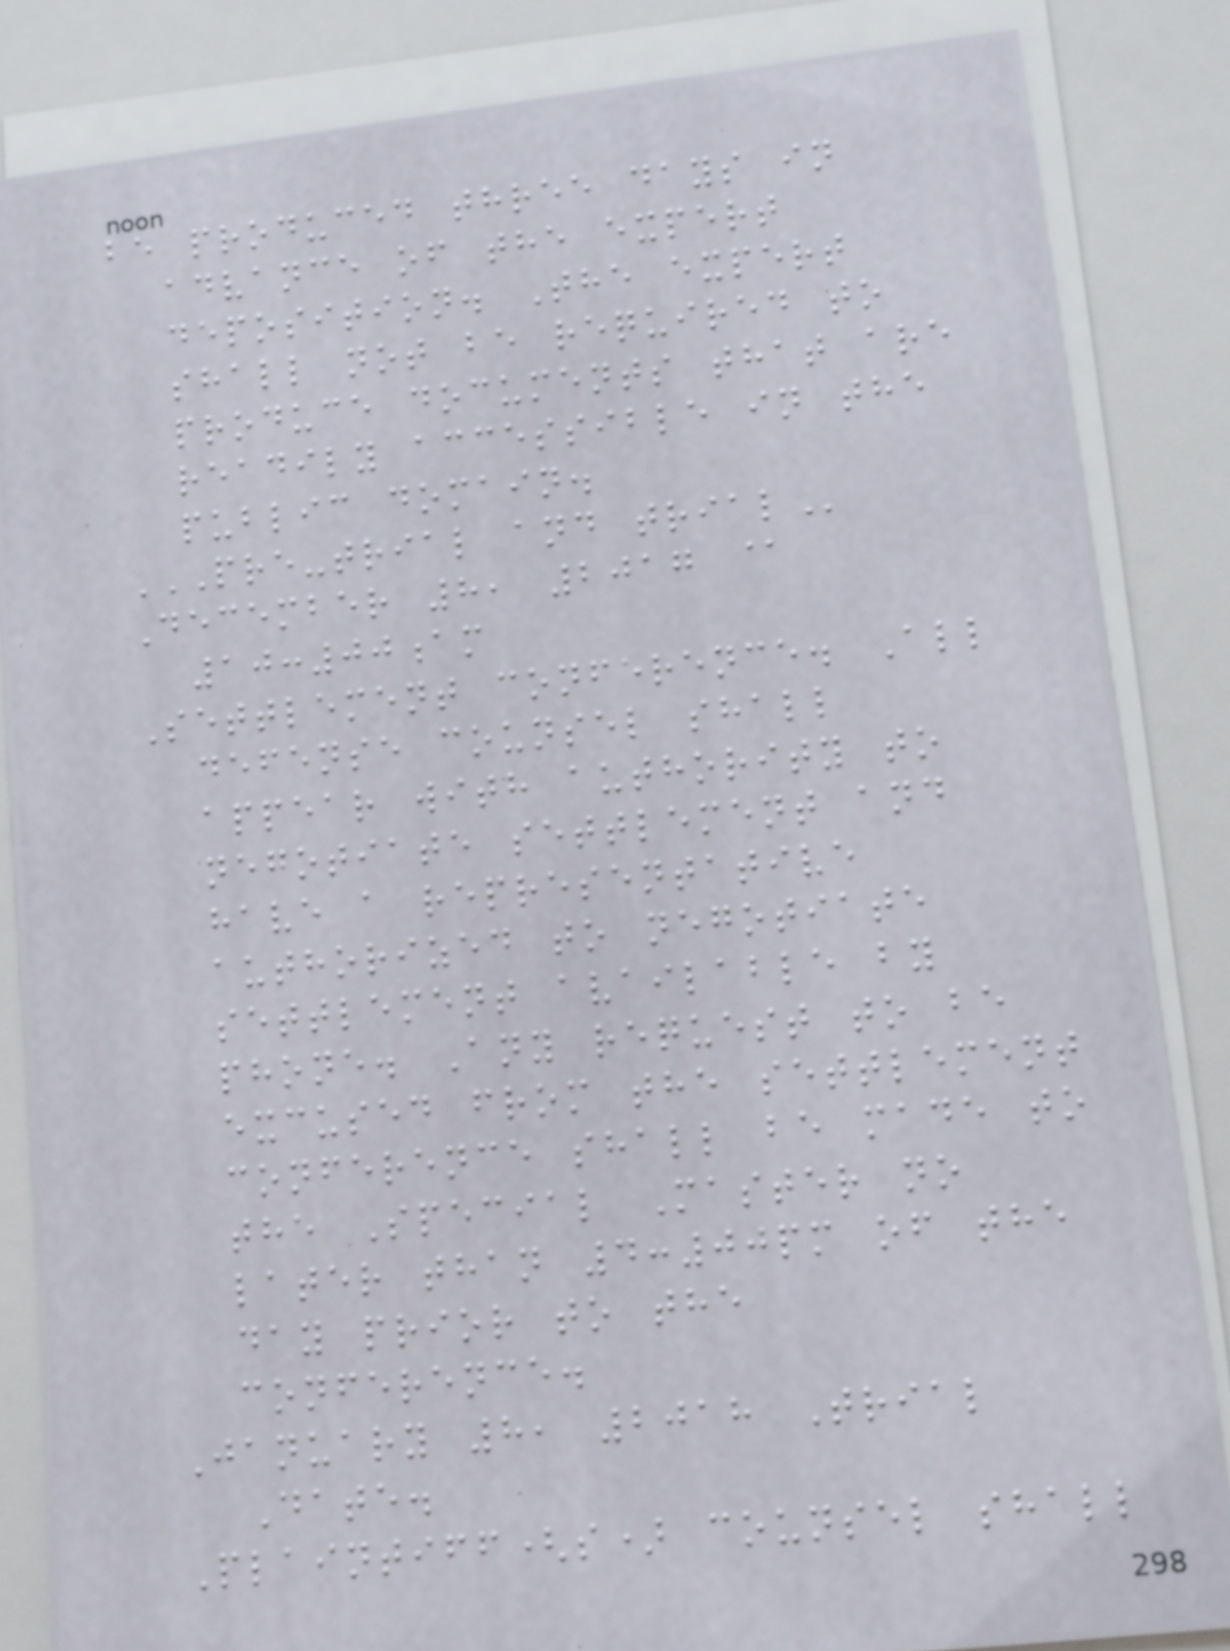be produced three days in
advance of the expert
deposition. The expert
shall not be required to
produce documents that are
readily accessible in the
public domain.
PRE-TRIAL AND TRIAL
December 8, 2017 @
10:00am
Settlement conference. All
defense counsel shall
appear with authority to
negotiate settlement and
have a representative
authorized to negotiate
settlement available by
phone. Any request to be
excused from the settlement
conference shall be made to
the Special Master no
later than 4:00pm of the
day prior to the
conference.
January 8, 2018 Trial
Date.
Plaintiff(s) counsel shall
